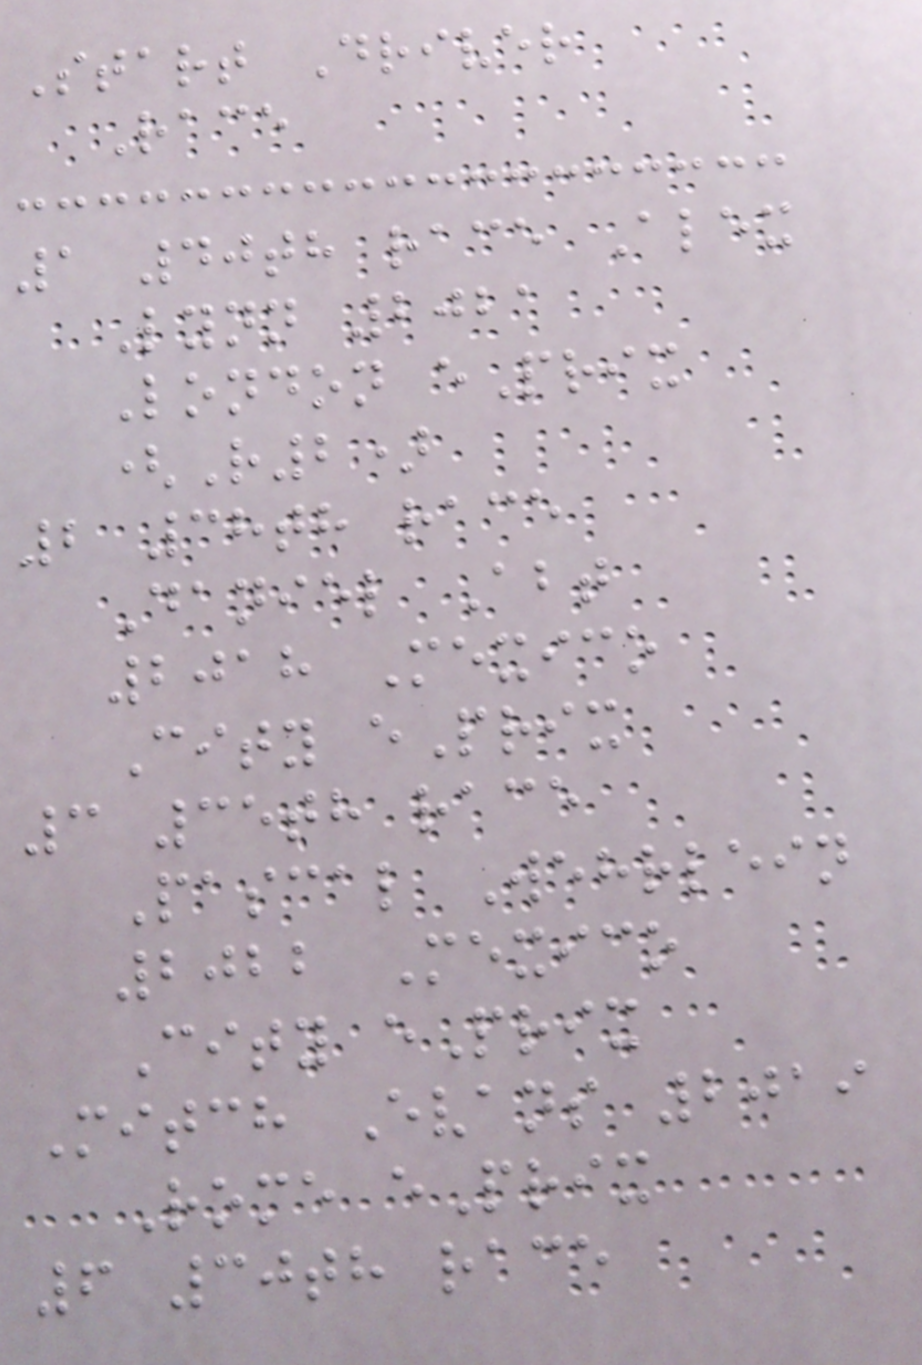Start Driver
Race
1 40th race Alex
Lynn 2021
London ePrix
(R2)
2 38th race
Daniel Abt
2018 Mexico
City ePrix
3 35th race
Pascal Wehrlein
2022 Mexico
City ePrix
Mitch Evans 2019
Rome ePrix
6 30th race
